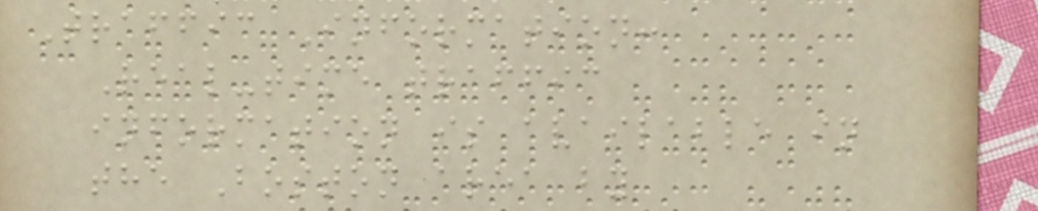Traffic Information:
Real-time traffic
information is available in
the Boston area by
